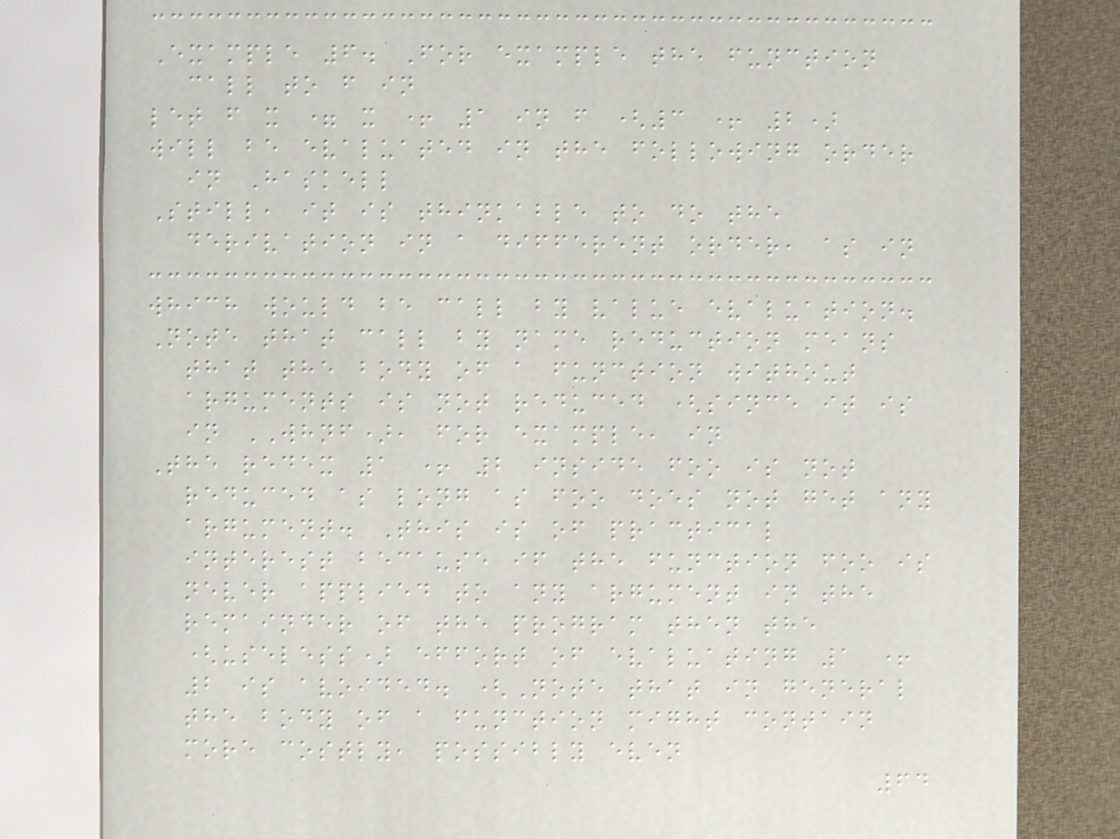Example 6. For example the function
call to f in
let f x = x + 1 in f (3 + 2)
will be evaluated in the following order
in Haskell
Still, it is thinkable to do the
derivation in a different order, as in
which would be call by value evaluation.
Note that call by name reduction means
that the body of a function without
arguments is not reduced (since it is
in WHNF), for example, in
The redex 1 + 2 inside foo is not
reduced as long as foo does not get any
argument. This is of practical
interest because if the function foo is
never applied to any argument in the
remainder of the program then the
(useless) effort of evaluating 1 +
2 is avoided. (Note that in general
the body of a function might contain
more costly, possibly even
64
